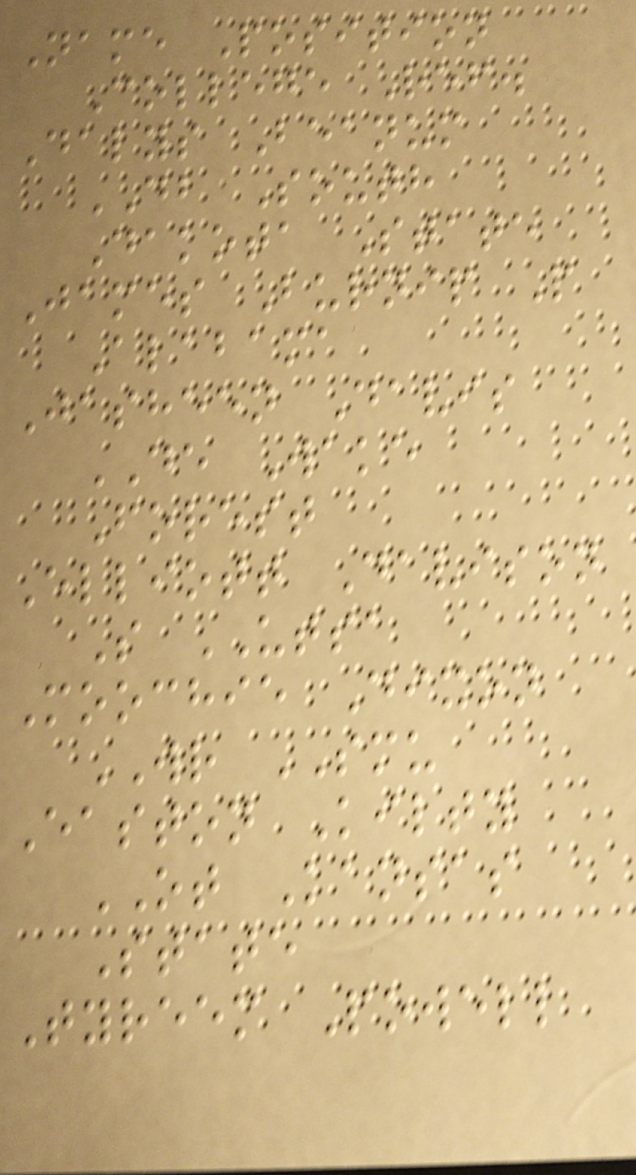Name Position
College Ref.
Dalys Beanum
DB South
Dakota State
James Burnip P
Alabama
Jasheen Davis
DE Wake
Forest
Elliott Davison
S UTSA
Moochie Dixon
WR SMU
Easton Kilty
OT Kansas
State
Tyreem Powell
